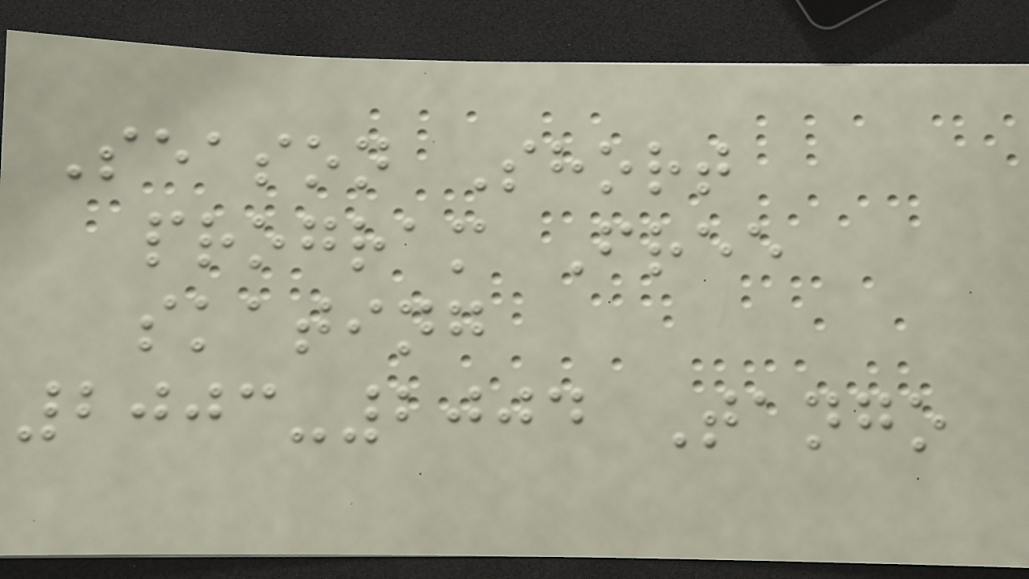Season Short
program Free
skating
2003-2004 Tango
